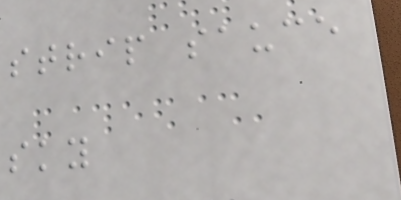strip sauce
sky
